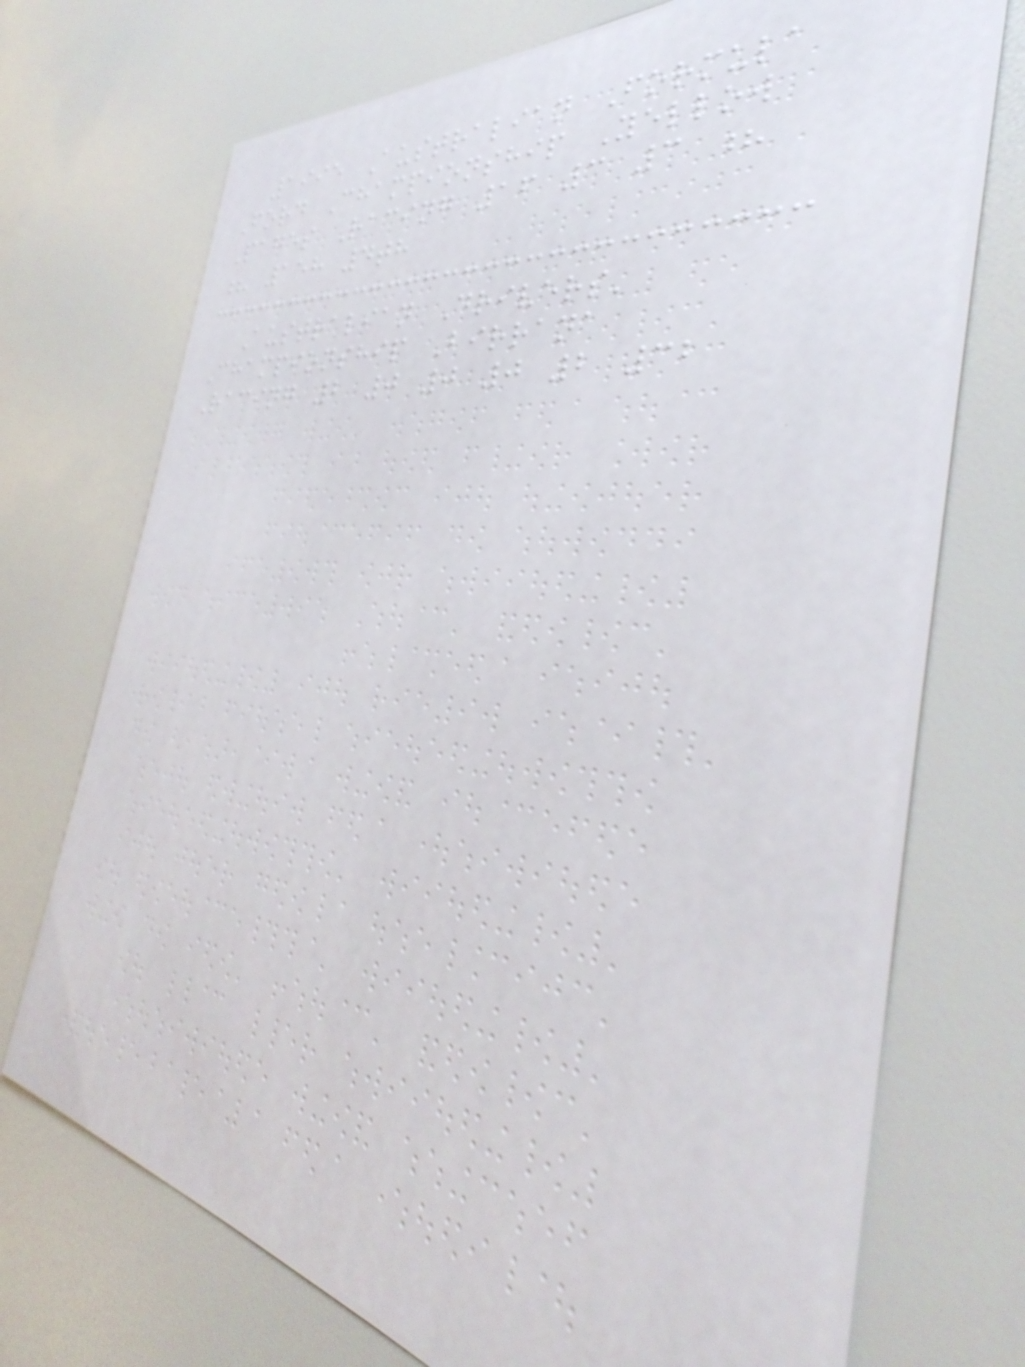1995 Australian Formula
Ford Championship Yellow
Pages Racing 16 3 3 ?
? 158 4th
Australian Drivers'
Championship Birrana
Racing 2 0 0 0 2 32
